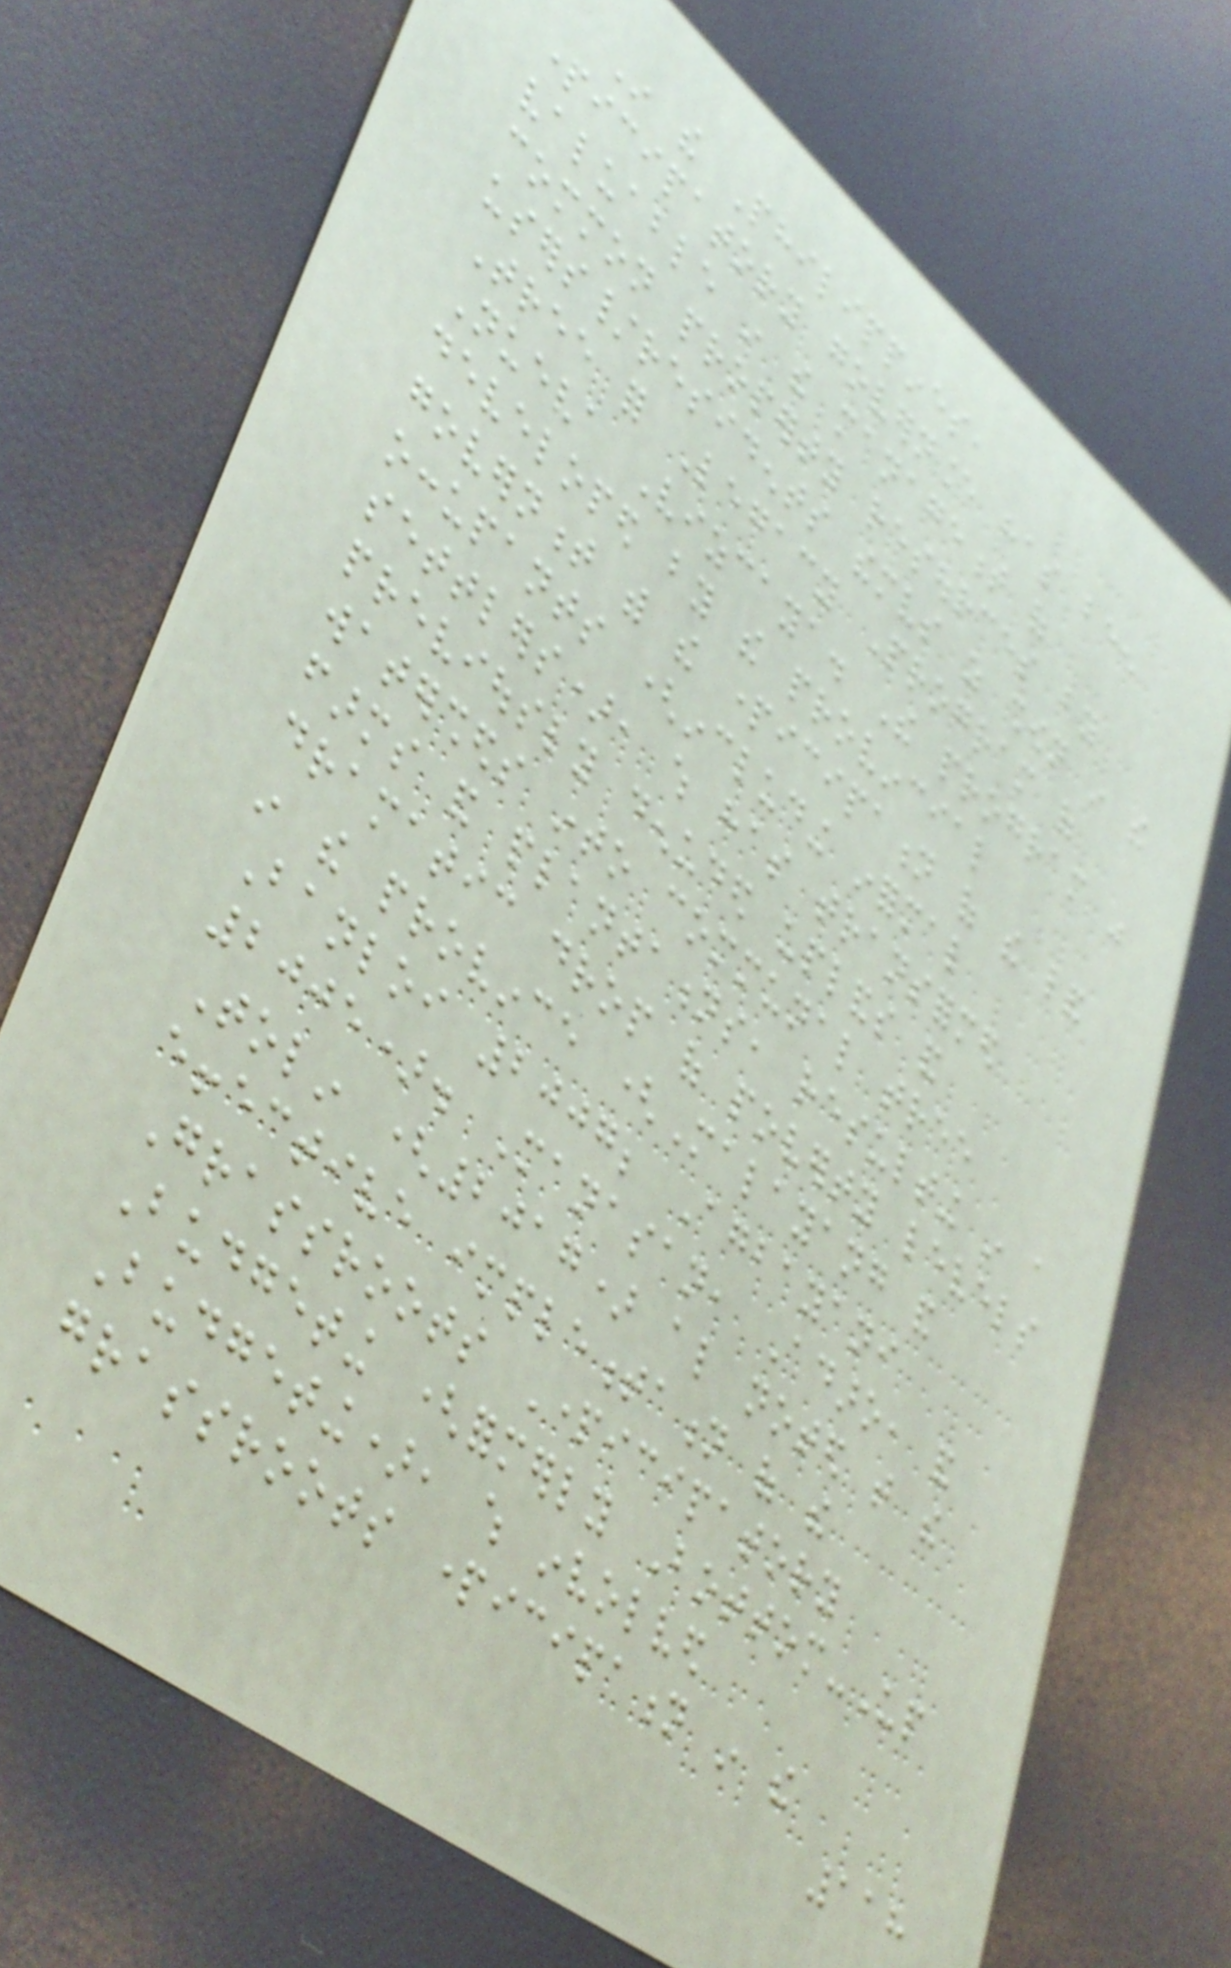In the Philippines,
participatory governance has been
valuable in the management of
common property resources by
users/residents themselves as shown in the
Tree for Legacy Program of
Nueva Vizcaya. The program was
developed by the provincial
government with the participation of the land
occupants (including informal
settlers), which has transformed
previously denuded uplands and
watersheds into communal tree
farms and plantations, resulting in a
dramatic drop of poverty levels
in the province (Malayang and
Banloi 2007; Agbayani
2005). Manasan, Adaro, and
Tolin (2017) also noted that the
effective implementation of the
Grassroots Participatory
Budgeting (formerly Bottom-Up
Budgeting), which involved
grassroots participation in the
118
